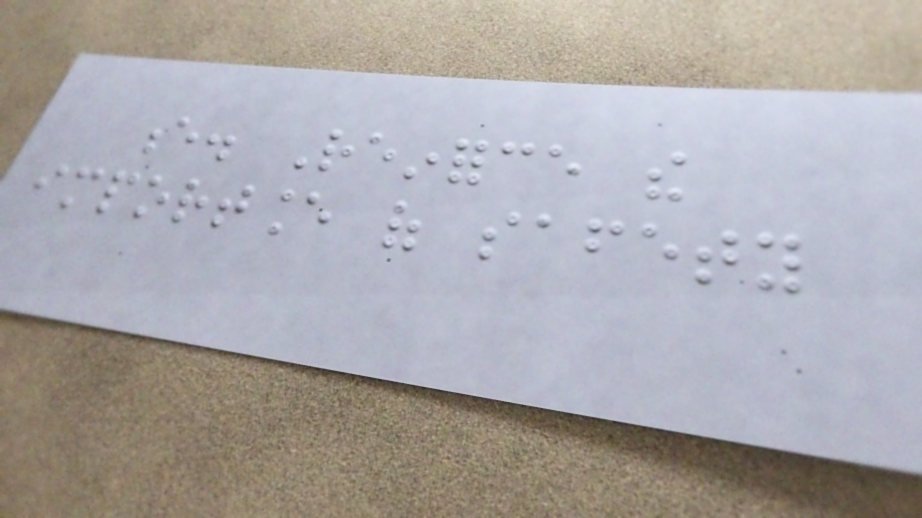e. Reinforce the
importance of safety
